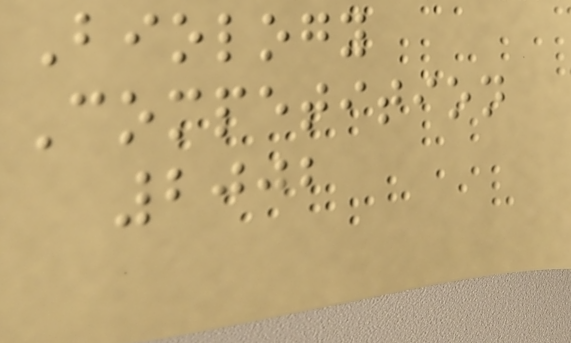Biology
Competition
2002
